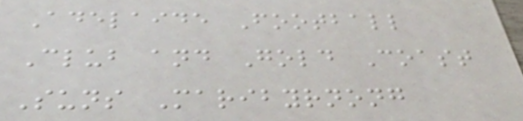Adelaide Football
Club and Gold Coast
Suns Maribyrnong
